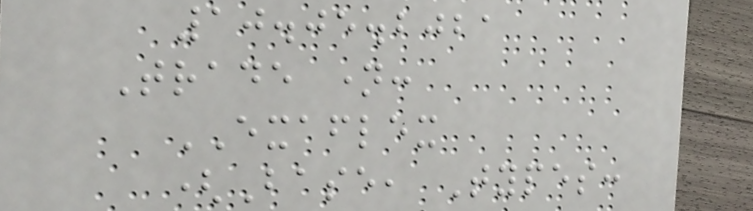10.05.2021
Trade name:
EXAFLEX
(Base, Types:
